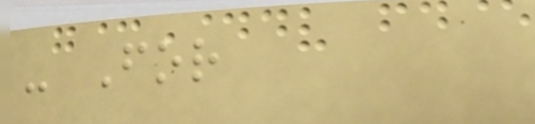- For
